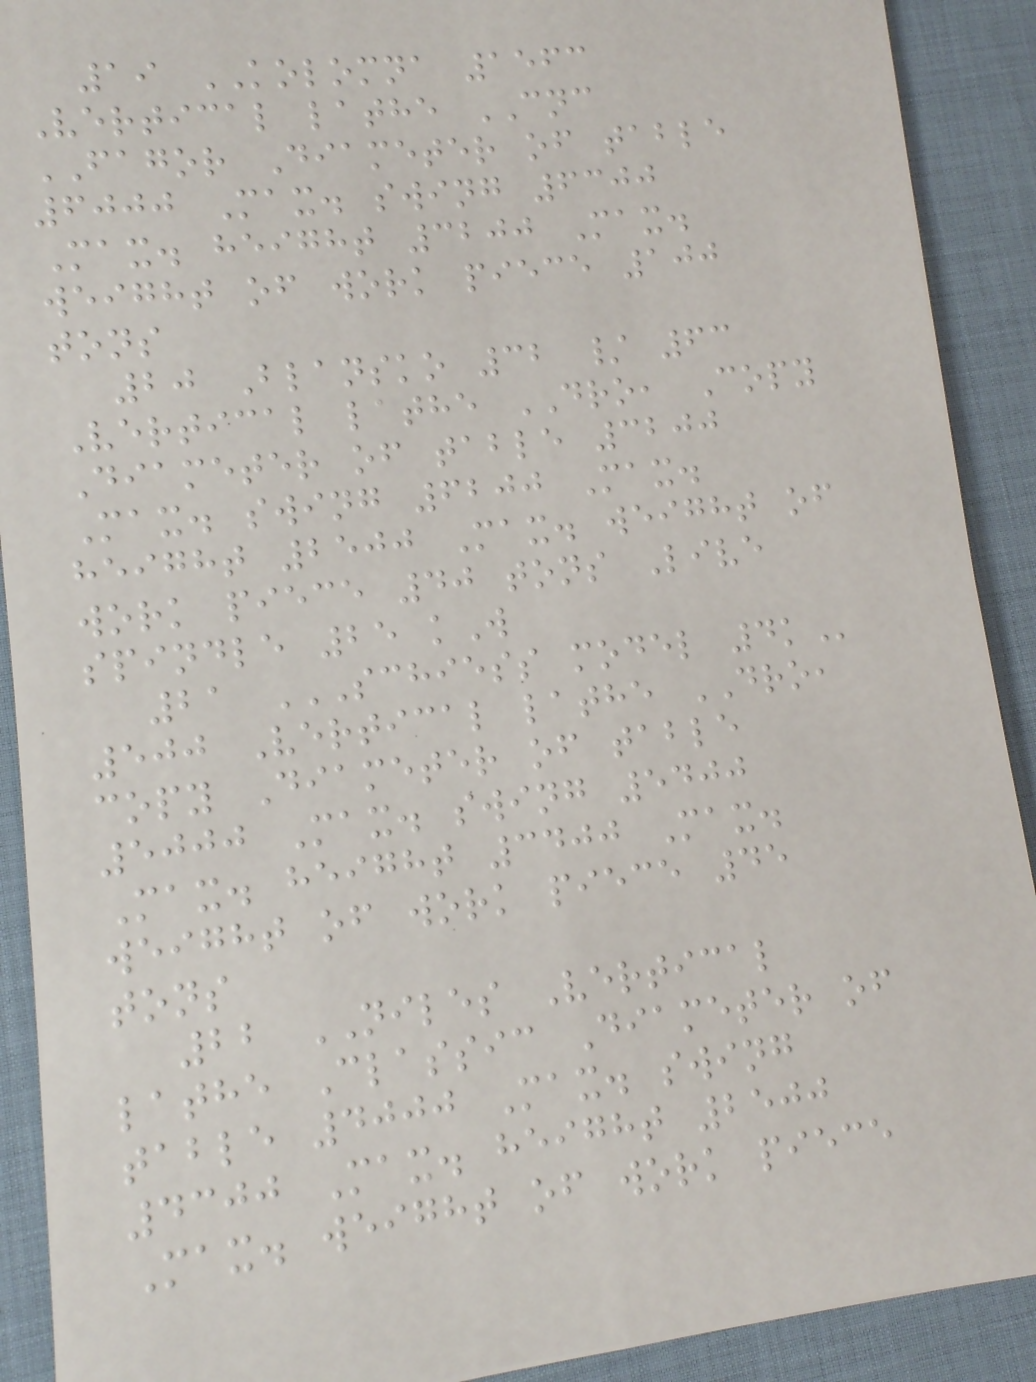19 KOLOMNA 1563
Vertical lathe CNC
FAGOR Diameter of table
6000 Max. swing 6300
Max. height 3200 Max.
weight of work piece 100
tons
20 Blansko 32 / 63
Vertical lathe DRO, Copy
Diameter of table 3200
Max. swing 6200 Max.
height 2500 Max. weight of
work piece 40 tons Live
spindle 25 kW
21 SCHIESS MODEL 4K
500 Vertical lathe DRO,
copy Diameter of table
5000 Max. swing 5400
Max. height 3400 Max.
weight of work piece 45
tons
22 NILES Vertical
lathe Classic Diameter of
table 4000 Max. swing
4300 Max. height 2500
Max. weight of work piece
